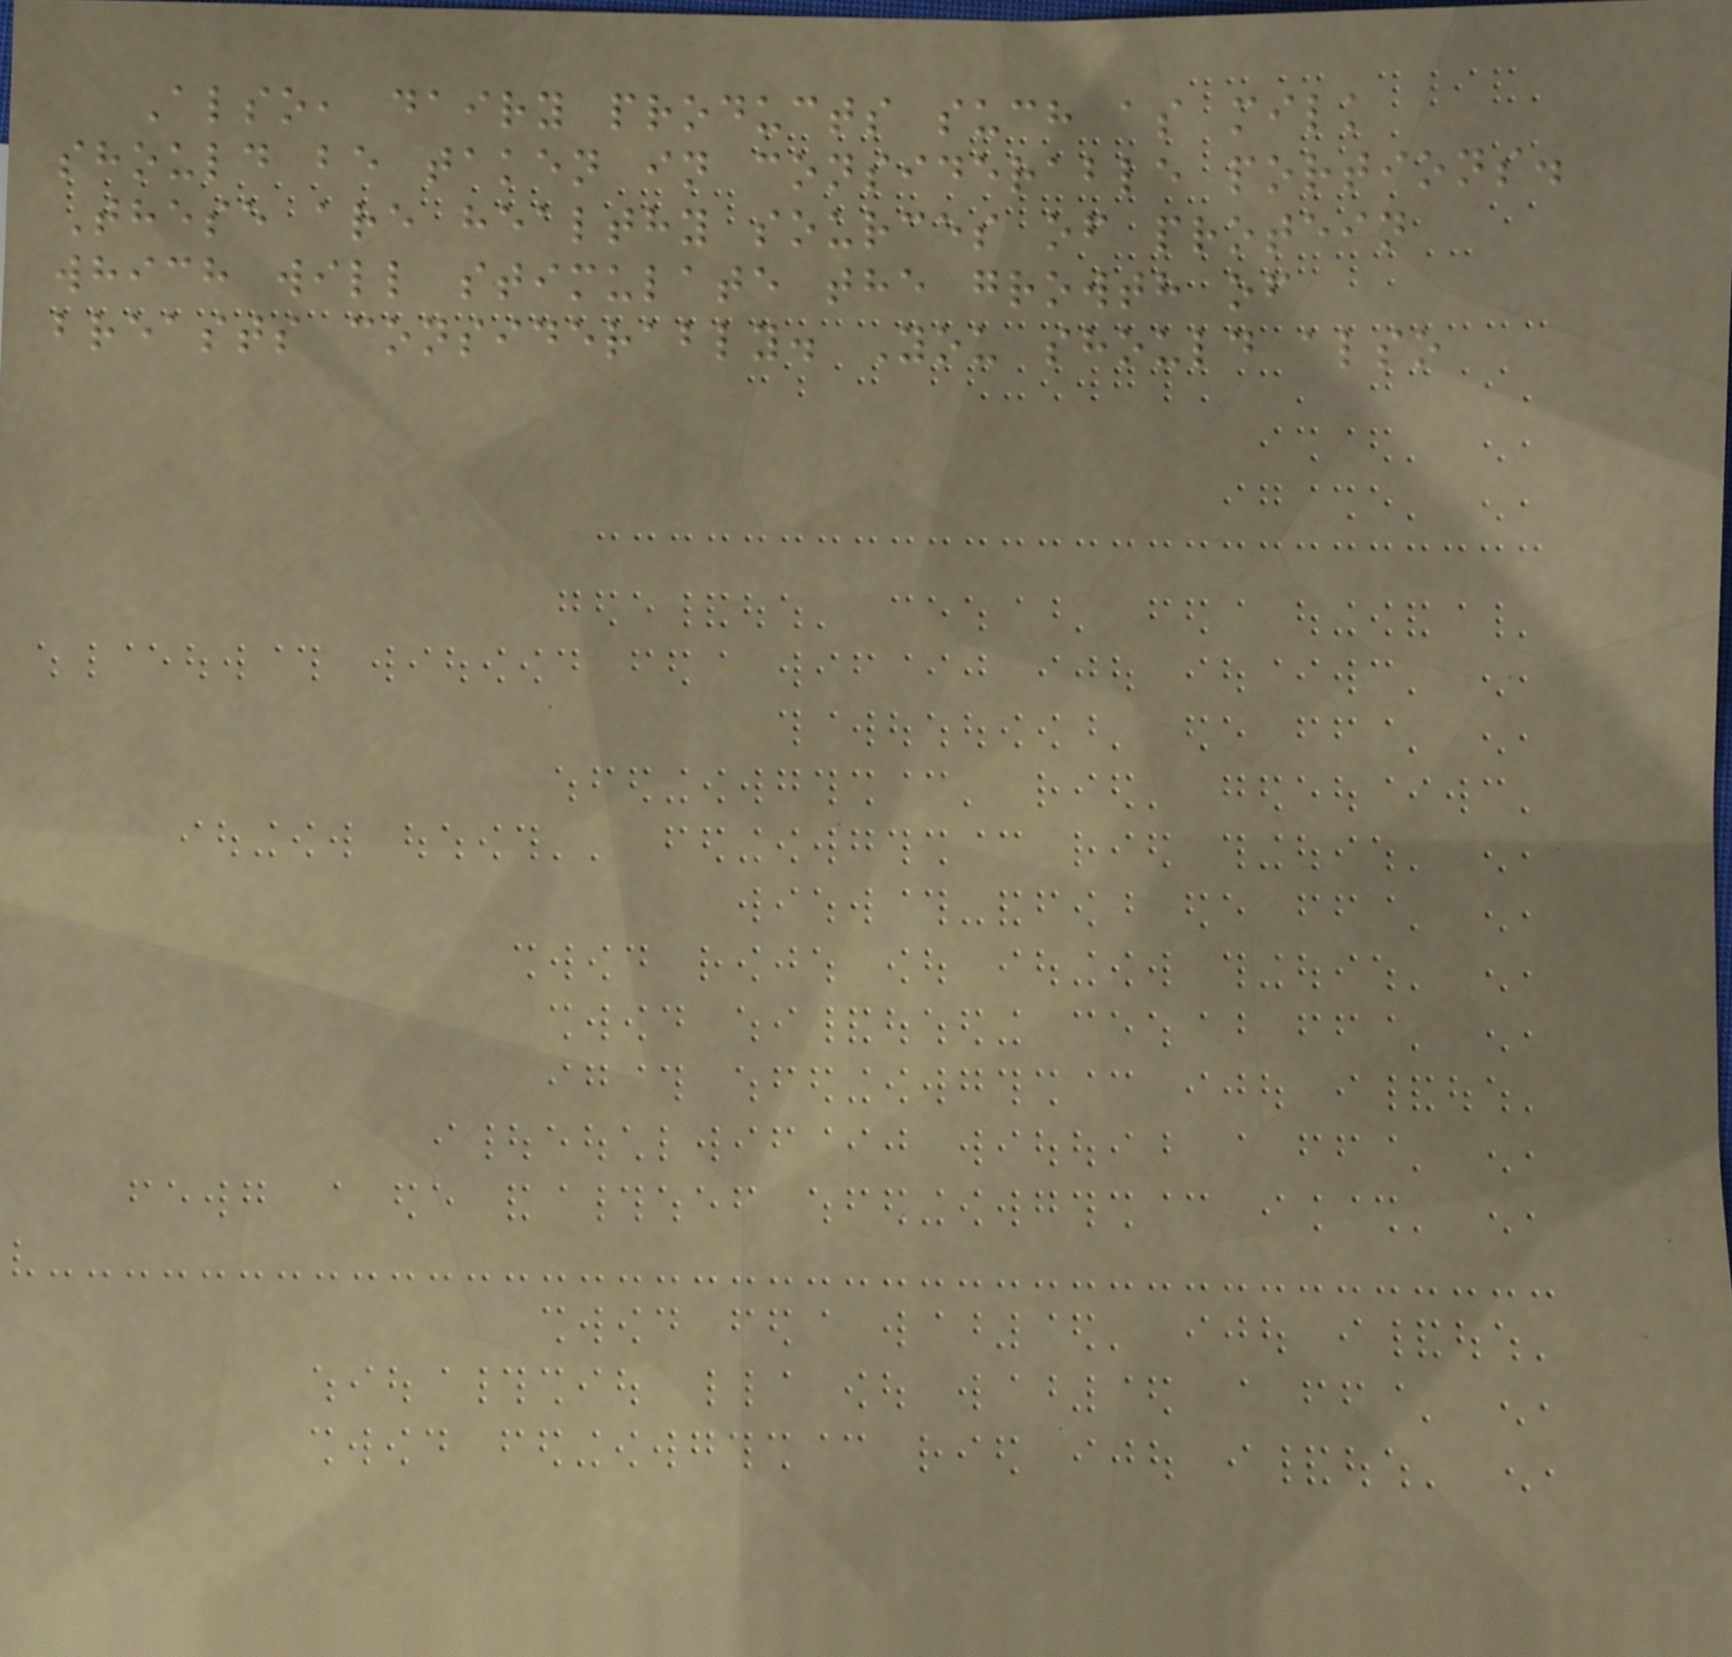Also, dairy products such as milk
should be taken in considerable portions.
These are healthy sources of protein
which will stimulate the growth of
breasts considerably. You should also
